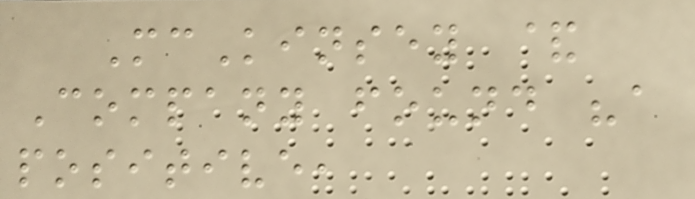McKinsey &
Company found "a
positive,
